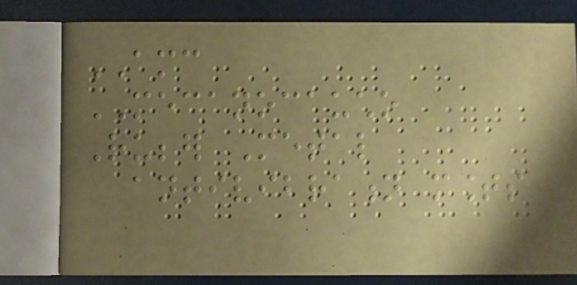AMC
MECANOCAUCHO
Rubber Metal
antivibration mounts
